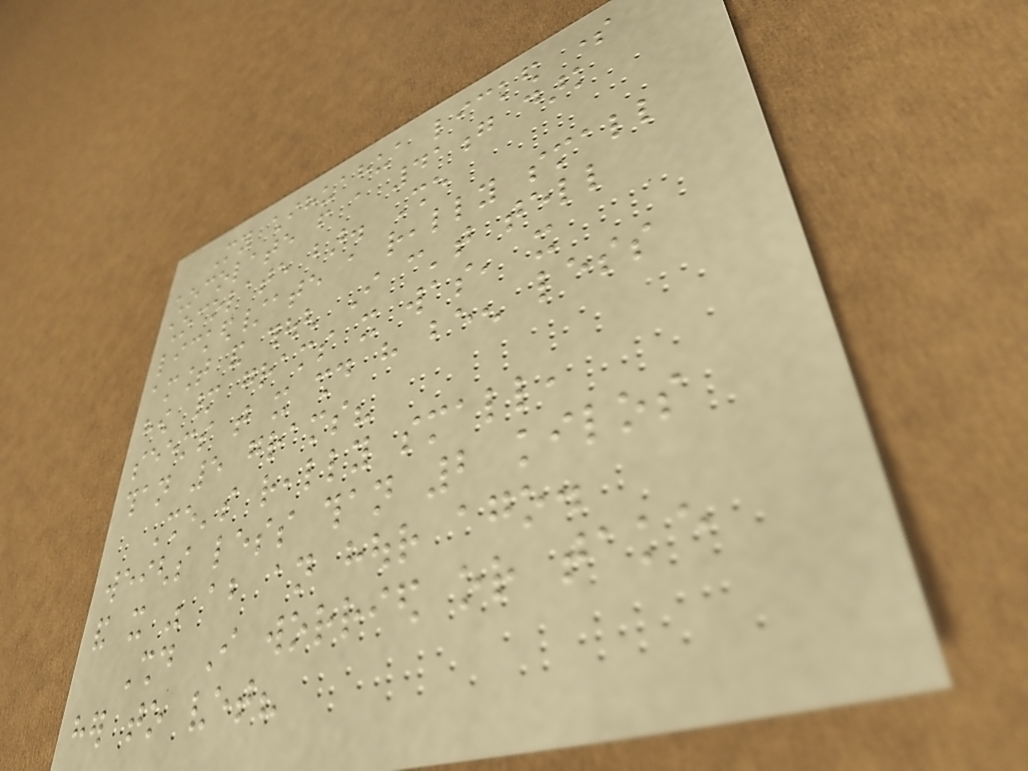My chihuahua licked some
chocolate from a 41g dark
chocolate bar. She
licked/ate a really small
amount and though I can't tell
how many grams it was, it
seems that it should have been less
than 5 grams?
She's really small,
weighs less than 2 kilos
and it was about an hour ago.
Should I worried or take
her to vet?
